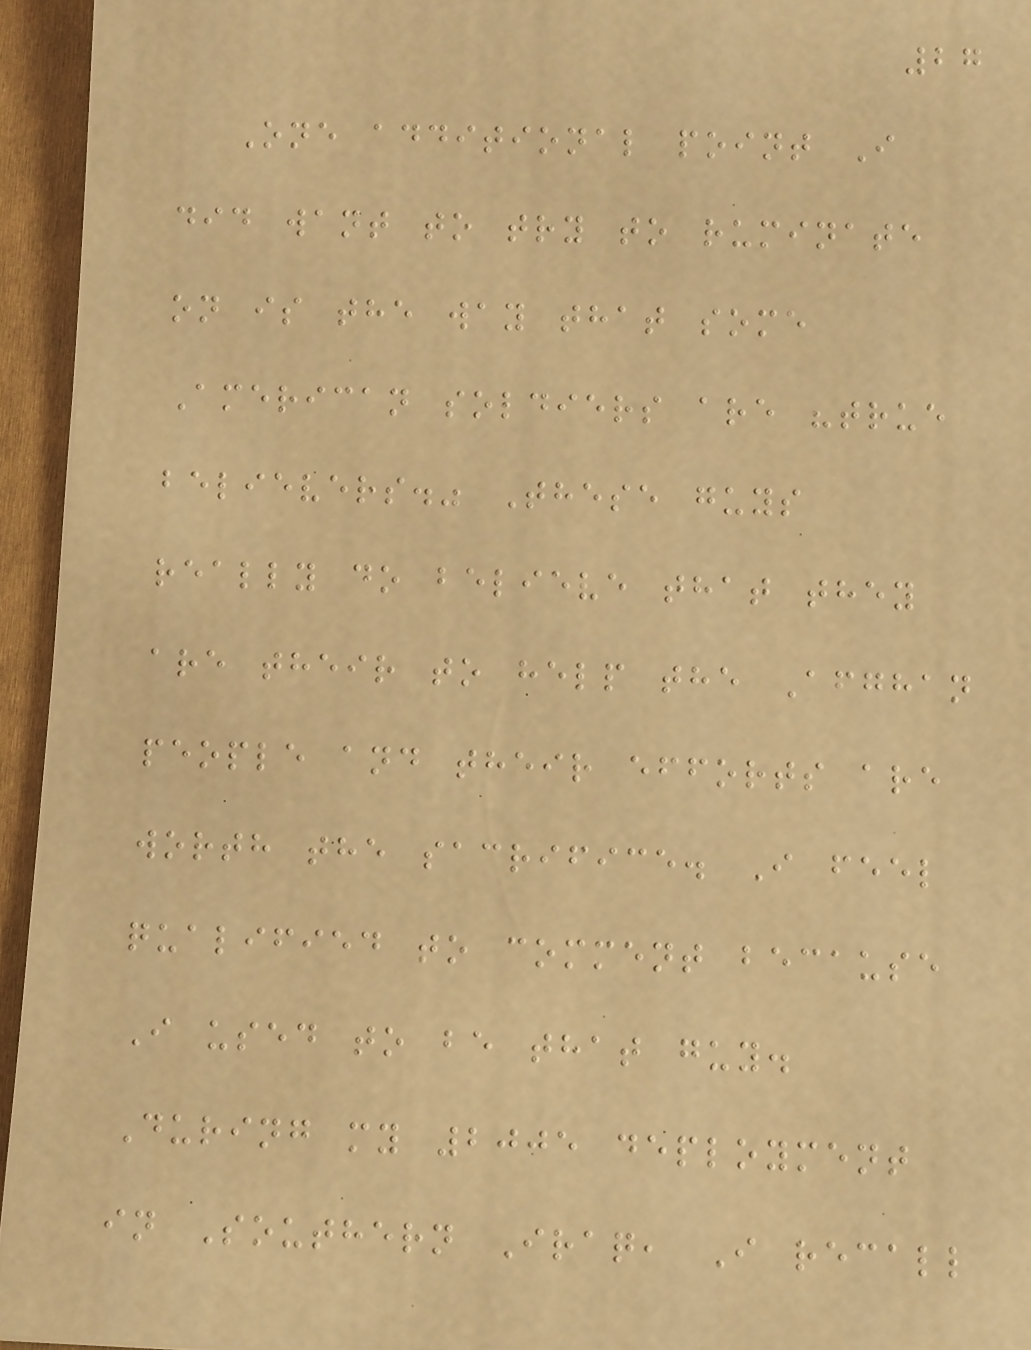27
One additional point I
did want to try to ruminate
on is the way that some
American soldiers are "true
believers." These guys
really do believe that they
are their to help the Afghan
people and their efforts are
worth the sacrifice. I feel
qualified to comment because
I used to be that guy.
During my 2005 deployment
in Southern Iraq, I recall
